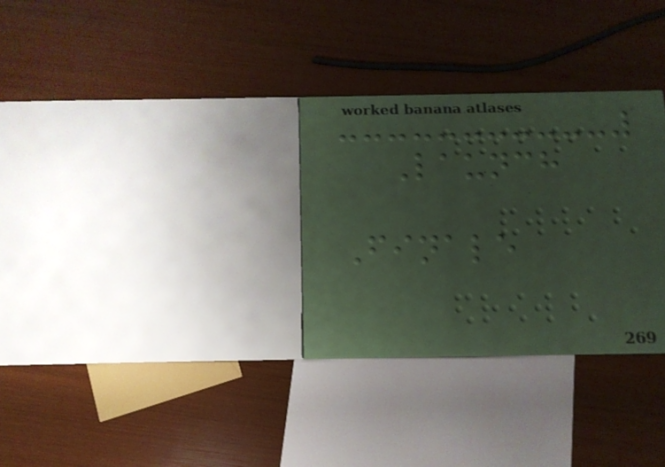Launch
Finale
